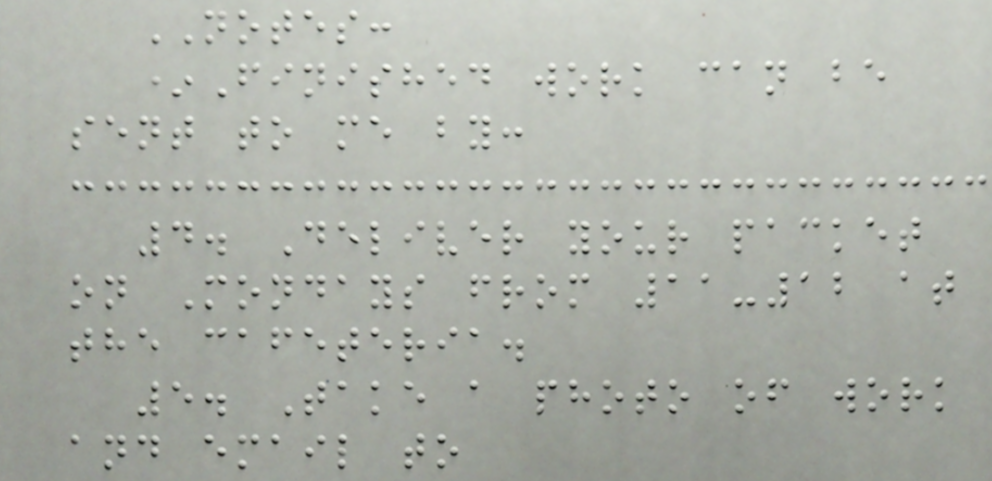NOTES:
*Finished work can be
sent to me by:
4. Deliver your packet
on Mondays from 11-12 at
the cafeteria.
5. Take a photo of work
and email to
